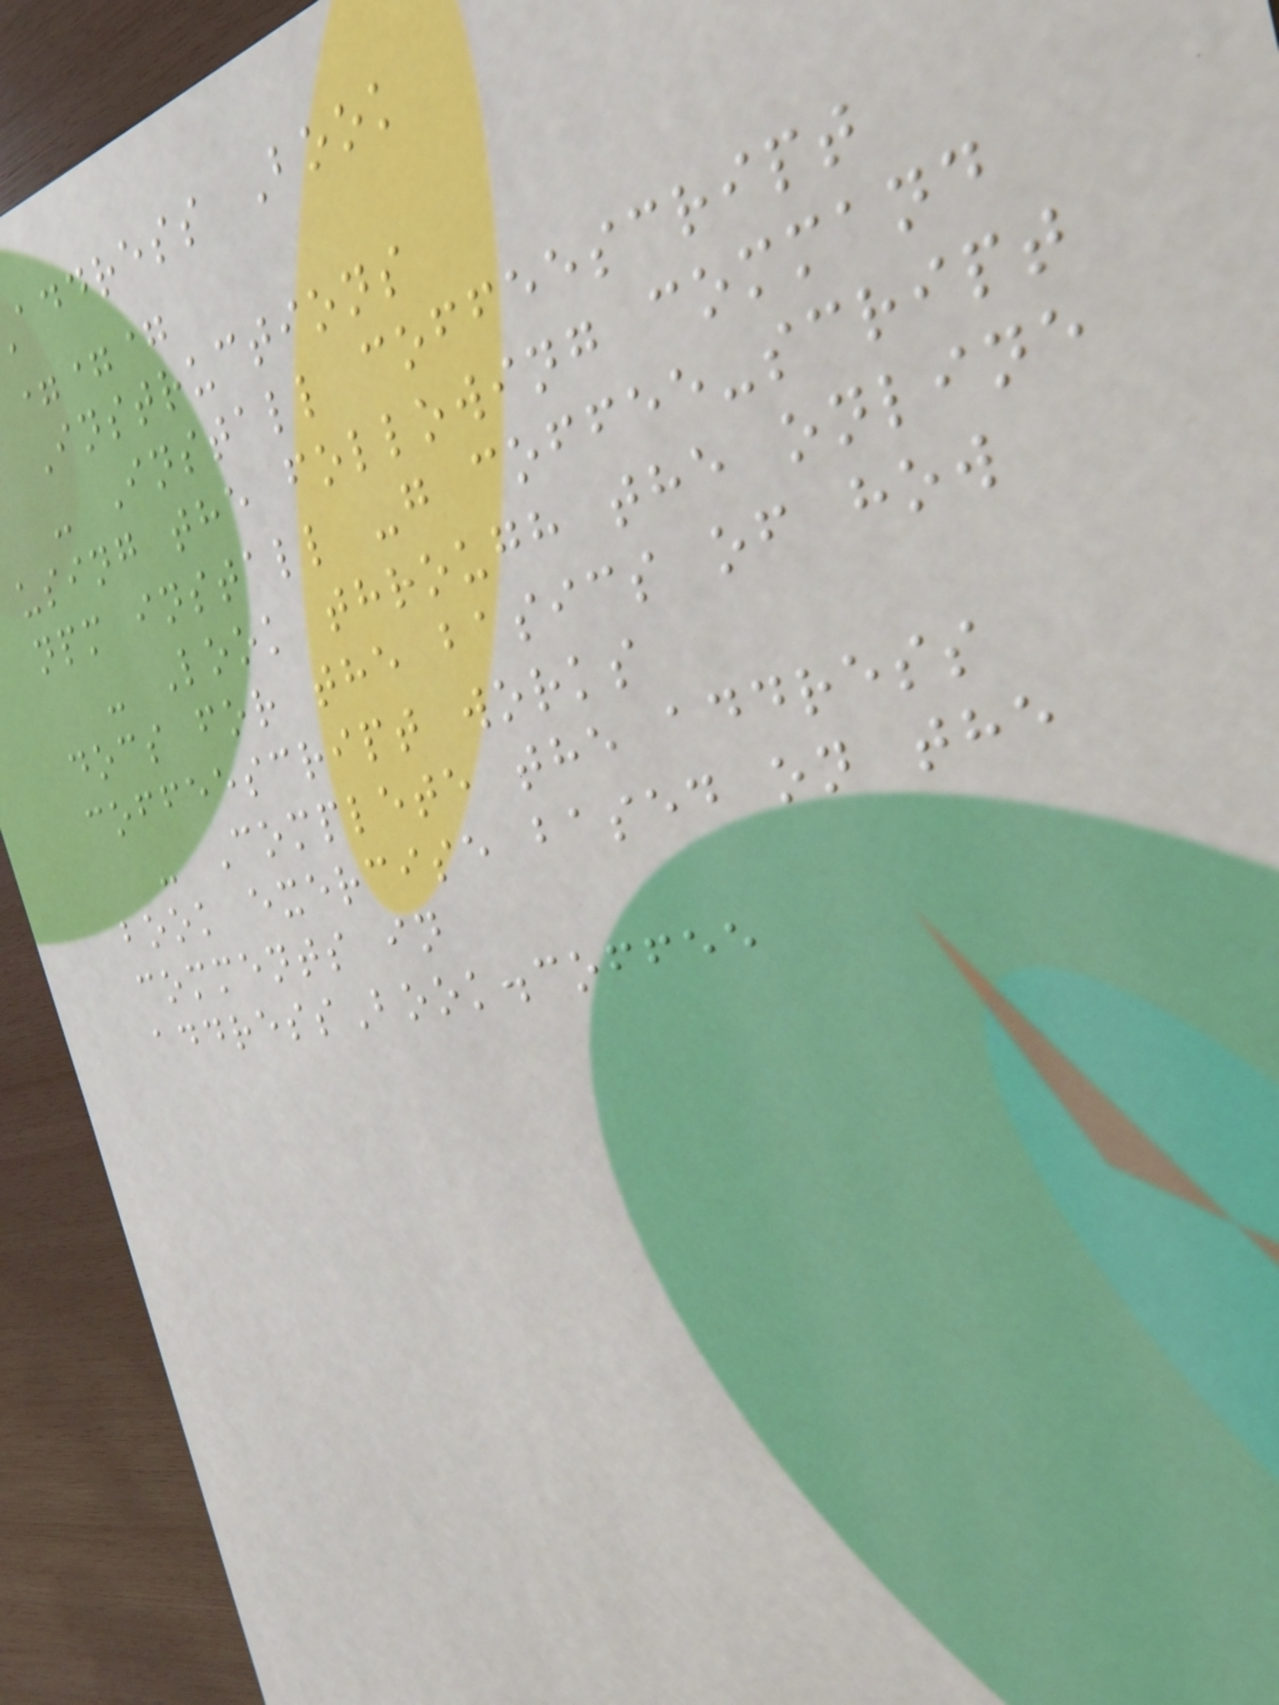address Book
===
Instructions
- Install coffeescript
using the following command
npm install -g coffee-script
- Look through the online
docs for the basics of how
coffeescript works
- Complete the address
book exercise based on the
comments in
addressBook.coffee
